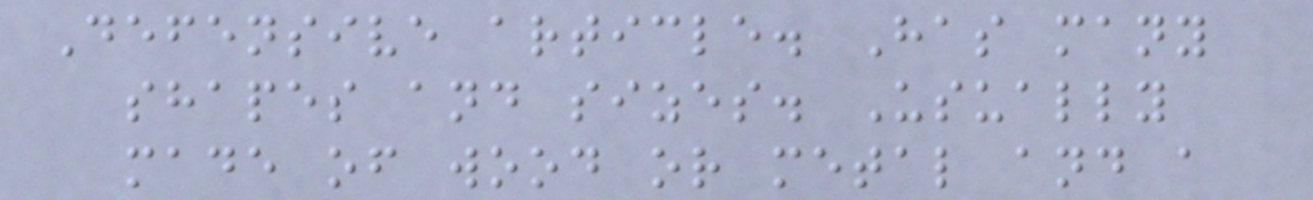Defensive article. Has many
shapes and sizes. Usually
made of wood or metal and a
